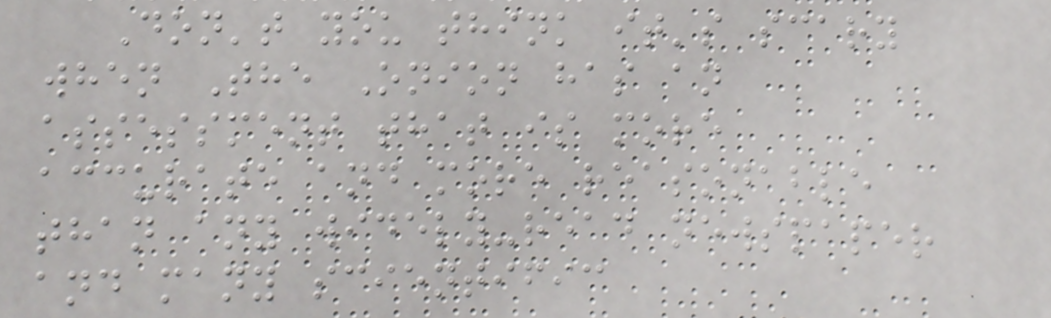Don't you think it's scary
when The Onion has an
assessment that is more
accurate and more reasonable
than any widely-read newspaper
and many scientific
